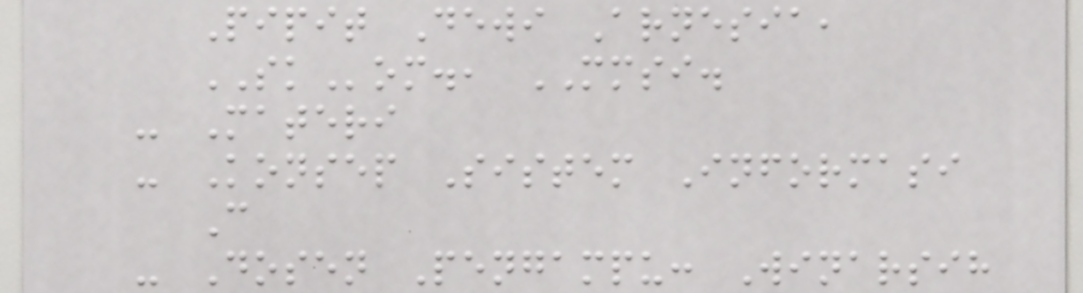Pipit Dewi Arnesia,
SKom., MMSI.
- Materi
- Konsep Sistem Informasi
C
- Dosen Pengampu: Winarsih
